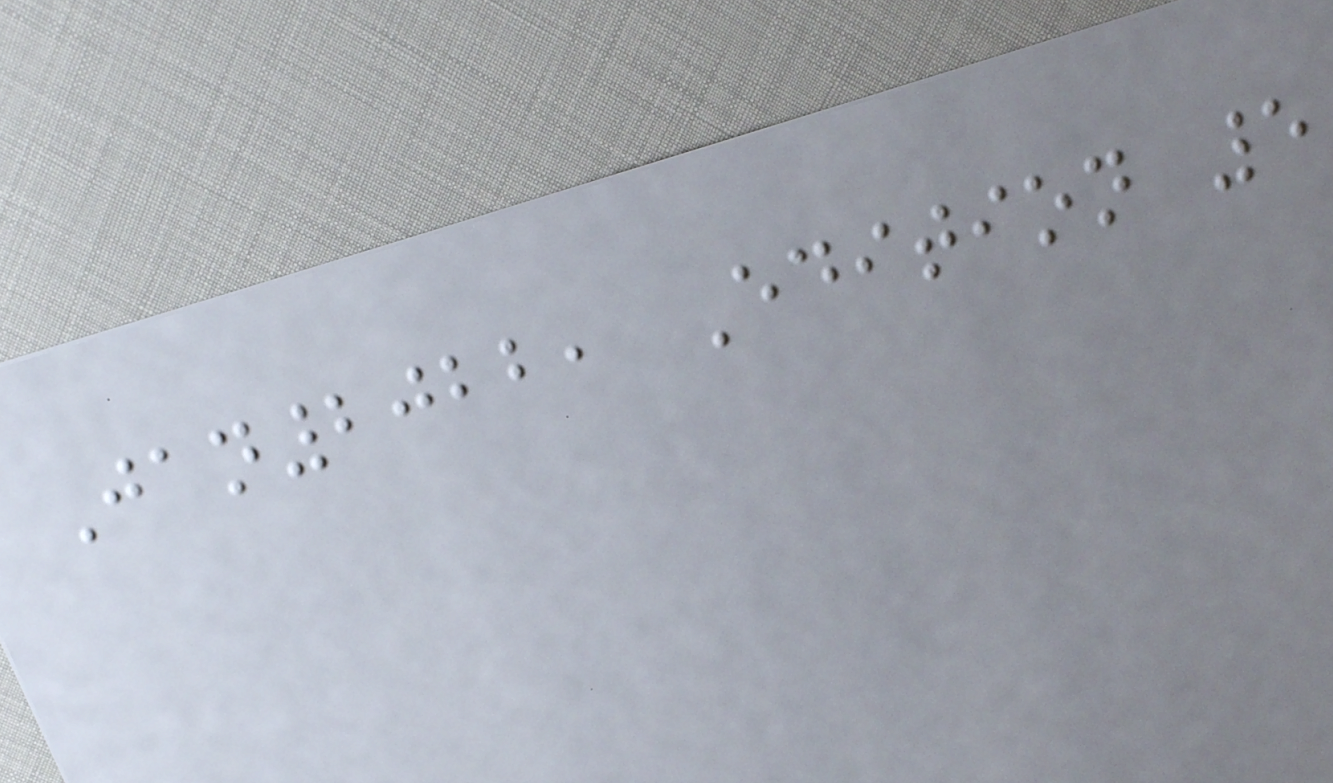Jan2022, Edition 5
